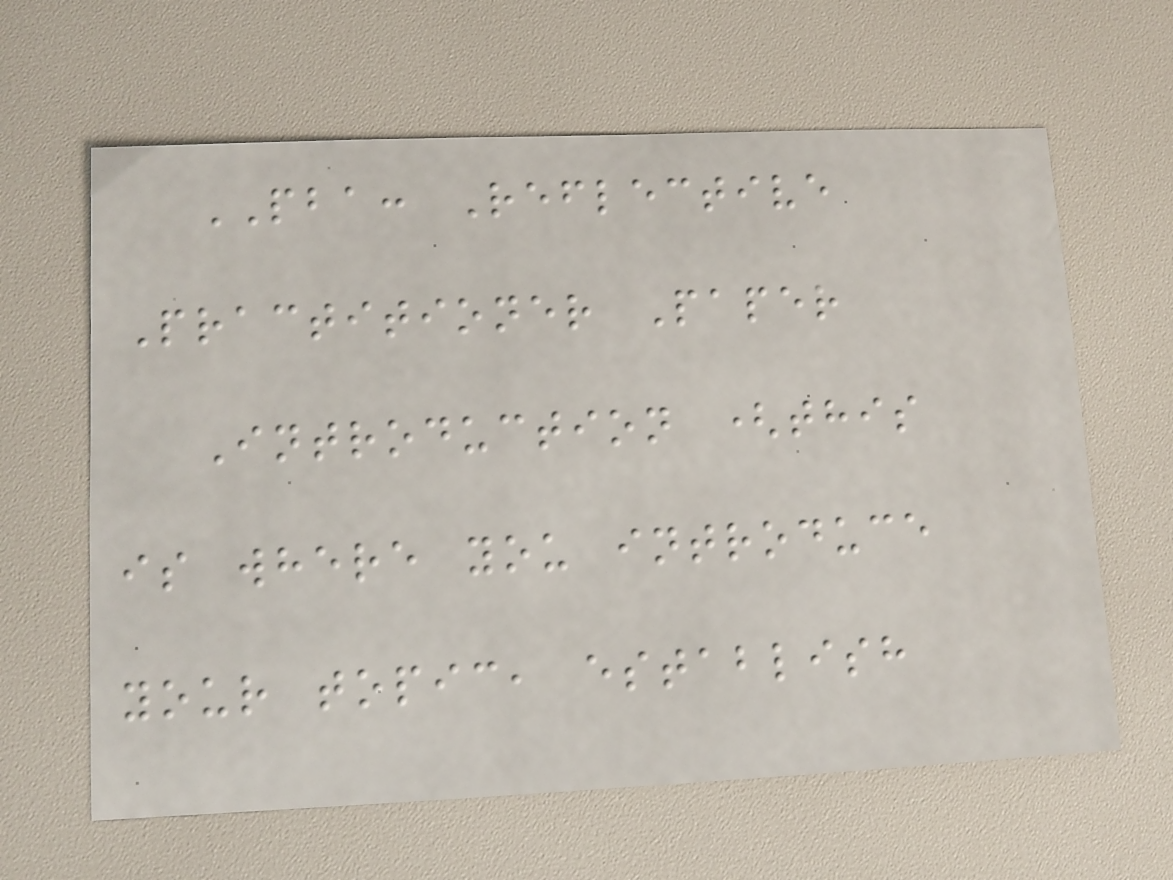PBA: Reflective
Practitioner Paper
Introduction (this
is where you introduce
your topic, establish
